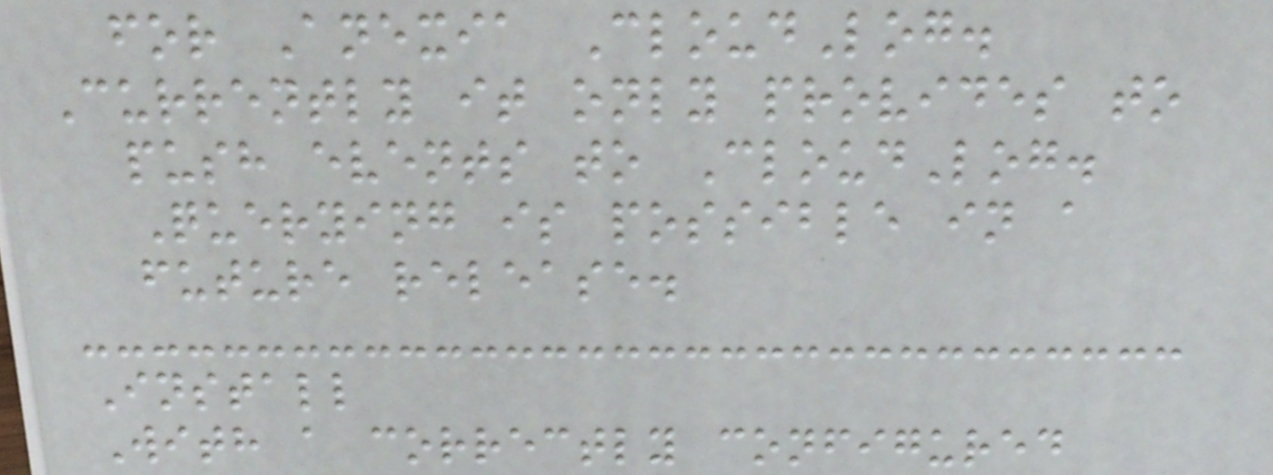for Anexia CloudLog.
Currently it only provides to
push events to CloudLog.
Querying is possible in a
future release.
Install
With a correctly configured
